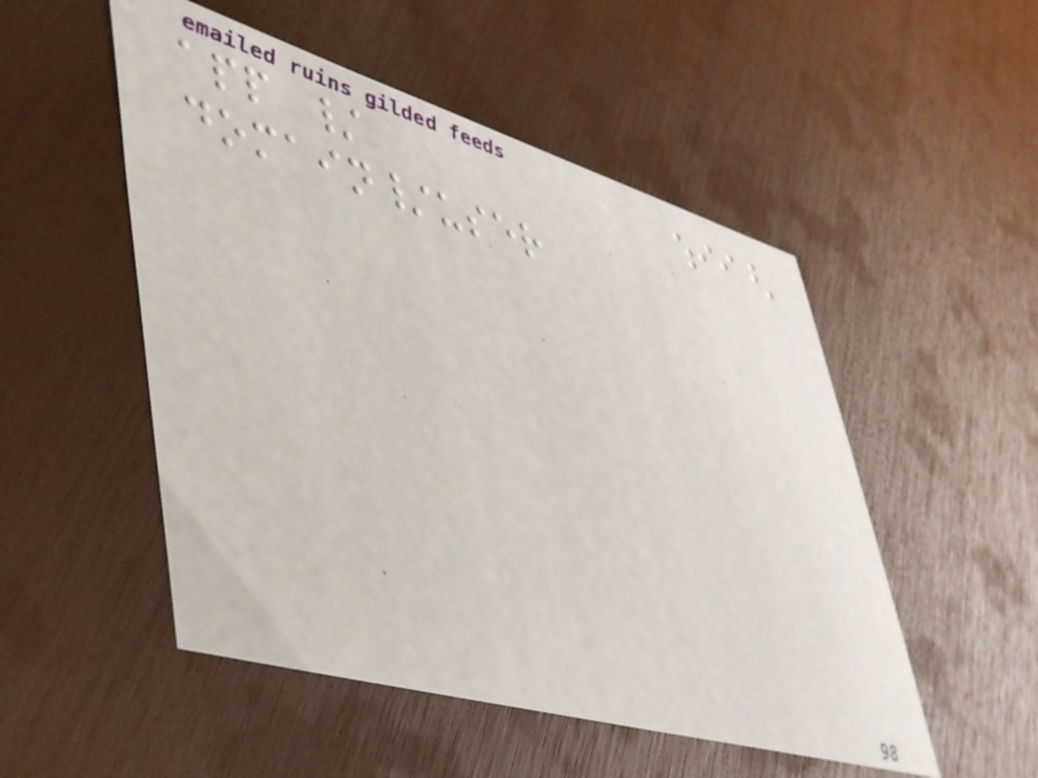app /
domain/user
